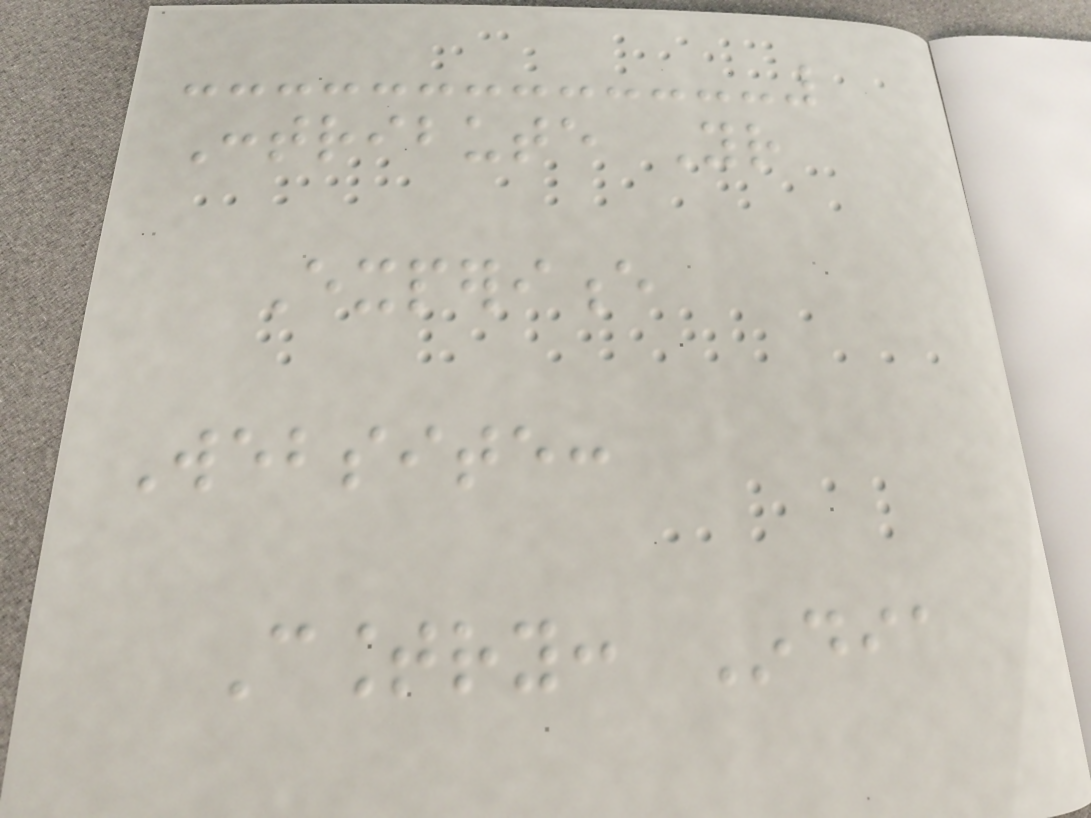Contribute Your
Experience
Website:
Country: India
